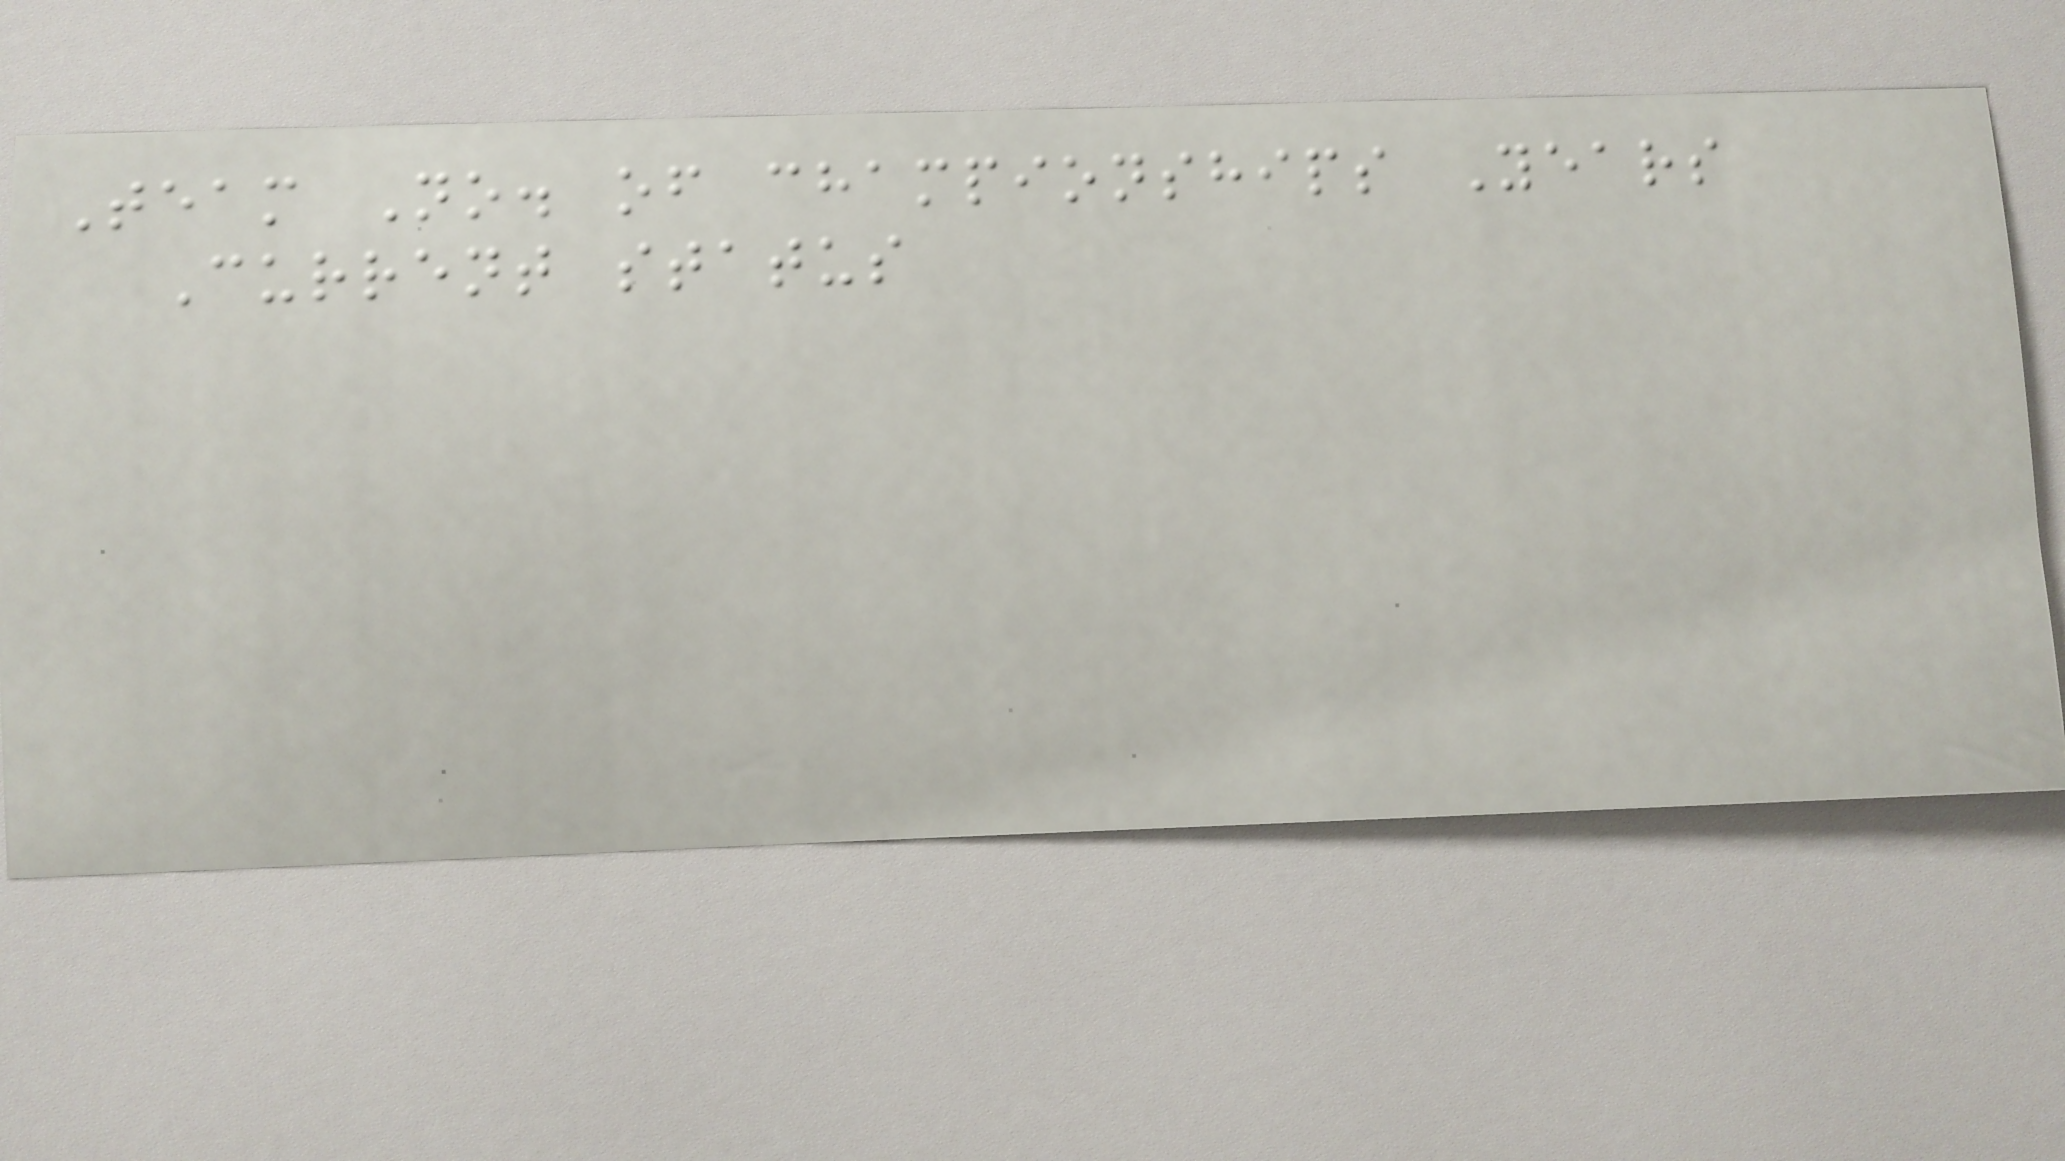Team No. of championships Years
Current status
